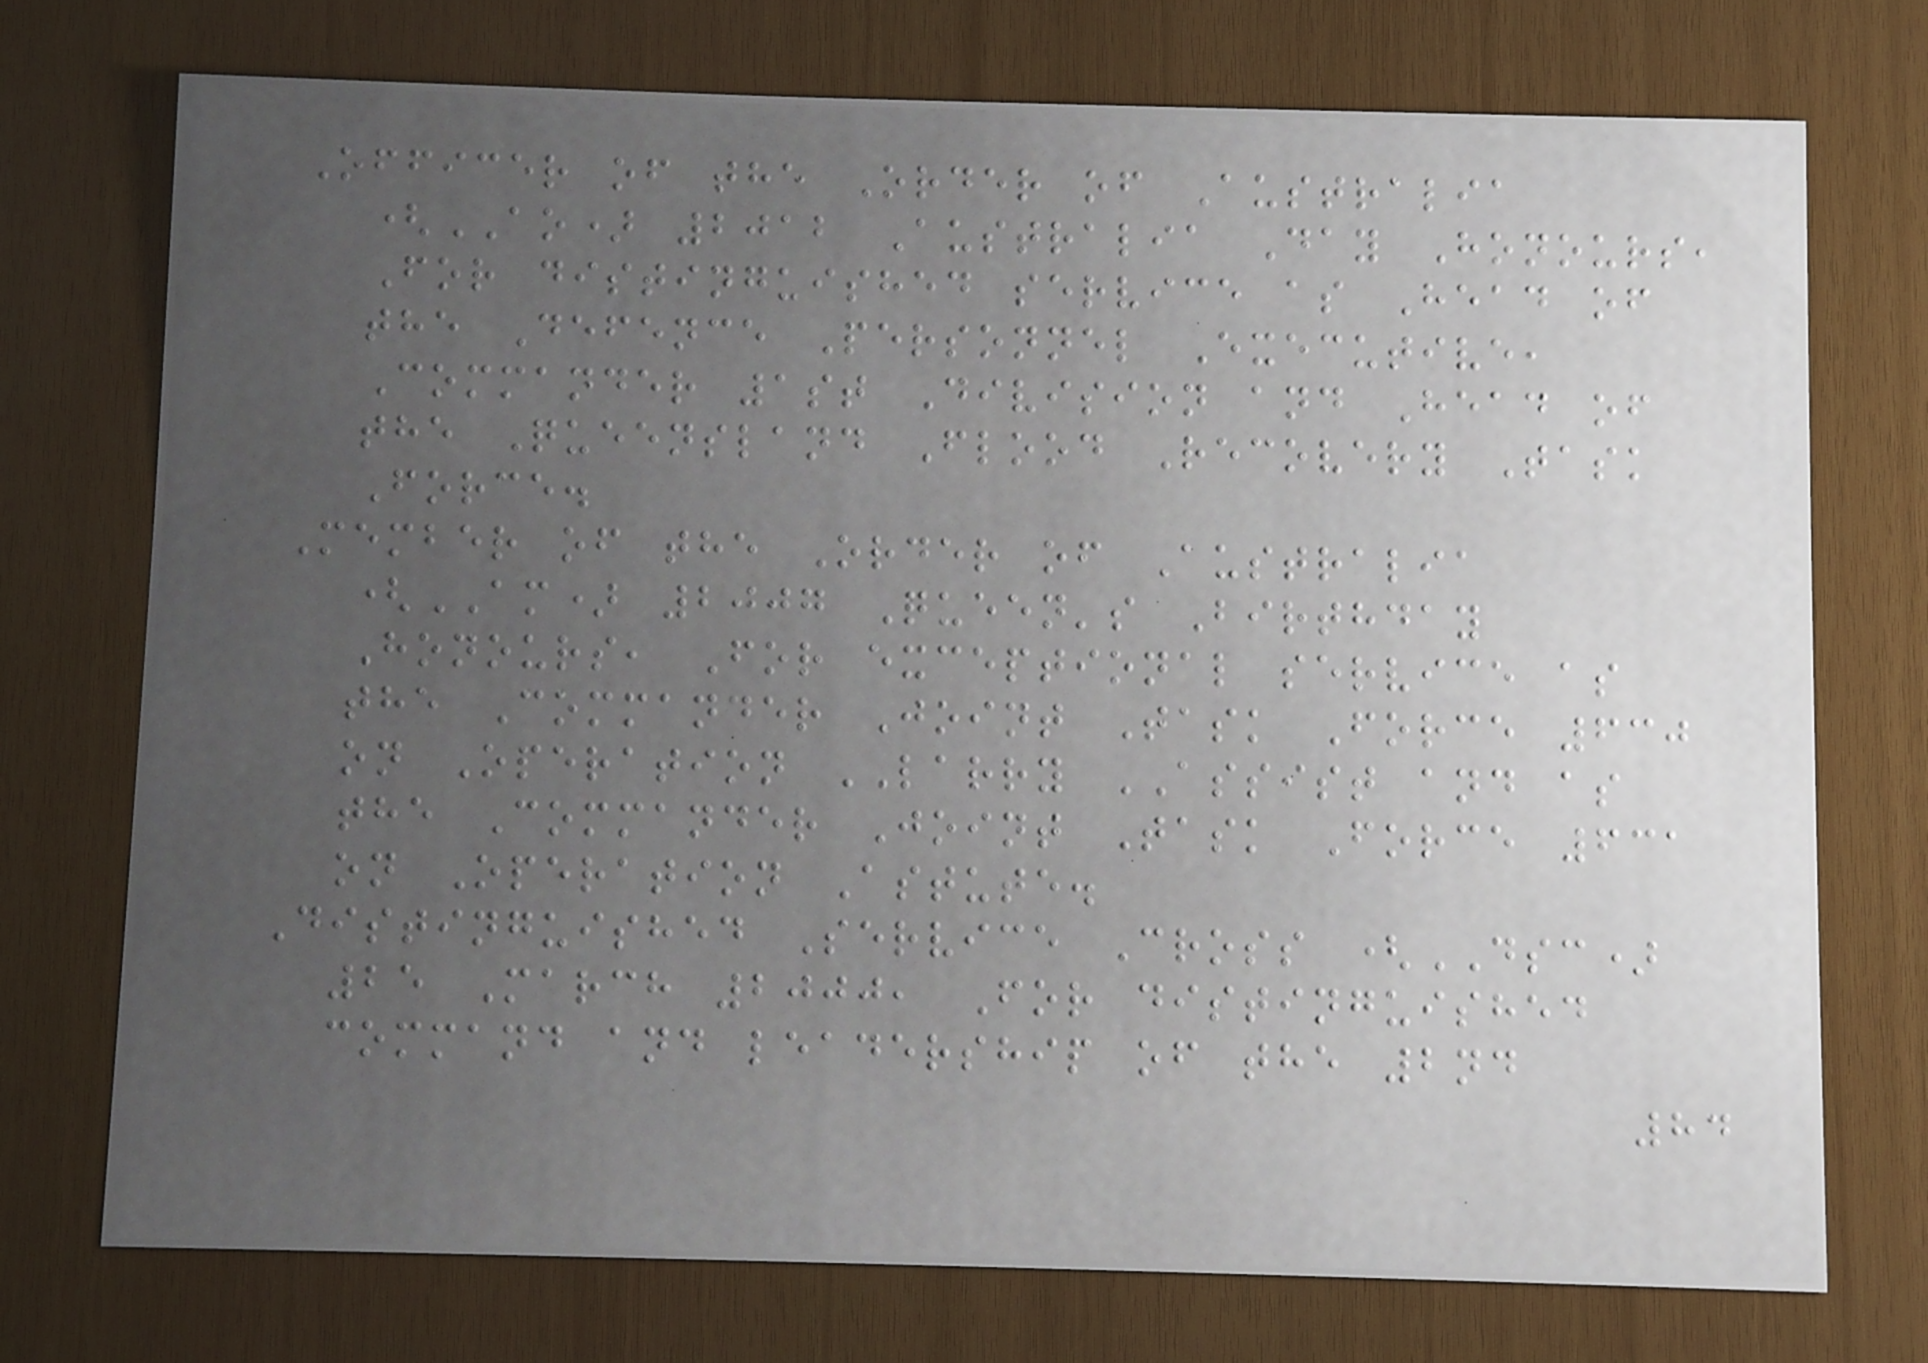Officer of the Order of Australia
(AO) 2012 Australia Day Honours,
For distinguished service as Head of
the Defence Personnel Executive,
Commander 1st Division and Head of
the Queensland Flood Recovery Task
Force.
Member of the Order of Australia
(AM) 2007 Queen's Birthday
Honours, For exceptional service as
the Commander Joint Task Force 630
on Operation LARRY ASSIST and as
the Commander Joint Task Force 631
on Operation Astute.
Distinguished Service Cross (DSC)
25 March 2000, For distinguished
command and leadership of the 2nd
84
